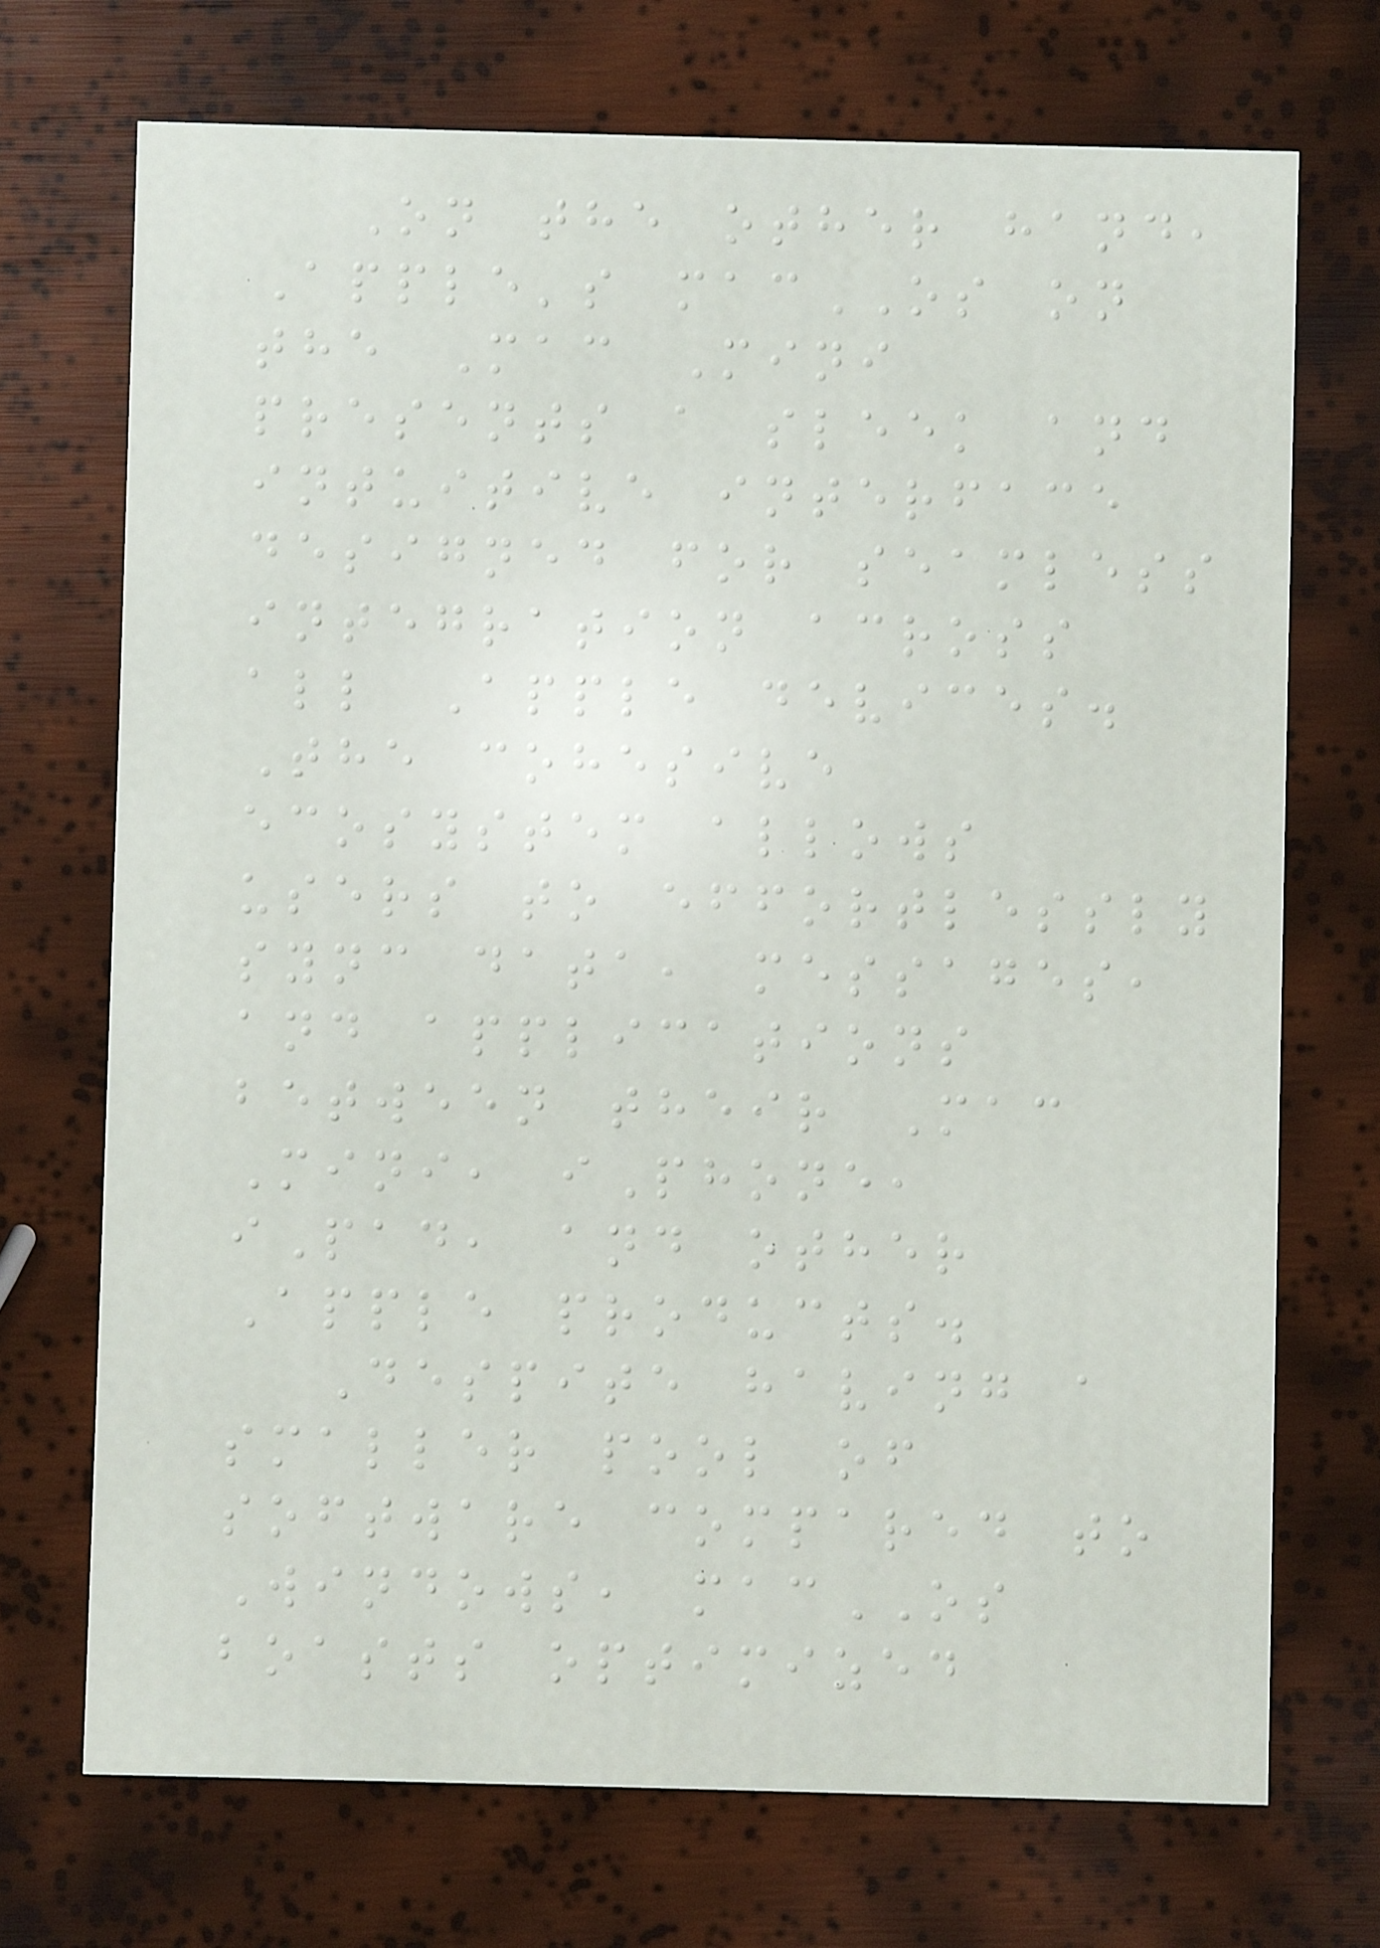On the other hand,
Apple's macOS on
the Mac Mini
presents a sleek and
intuitive interface
designed for seamless
integration across
all Apple devices.
The cohesive
ecosystem allows
users to effortlessly
sync data, messages,
and applications
between their Mac
Mini, iPhone,
iPad, and other
Apple products.
Despite having a
smaller pool of
software compared to
Windows, macOS
boasts optimized
